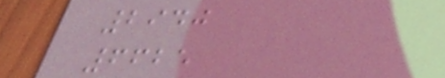2940
6625
